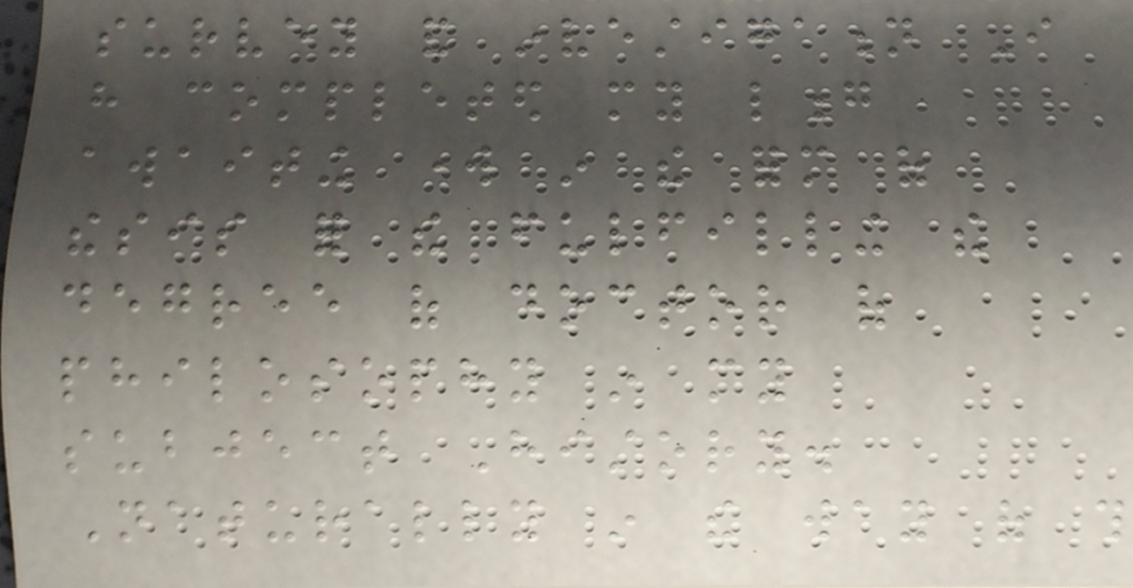survey and investigation I
have completed my long
awaiting work in the form of
thesis for the fulfilling the
degree of doctor of
philosophy in my
subject History.
Naturally in the way of this
